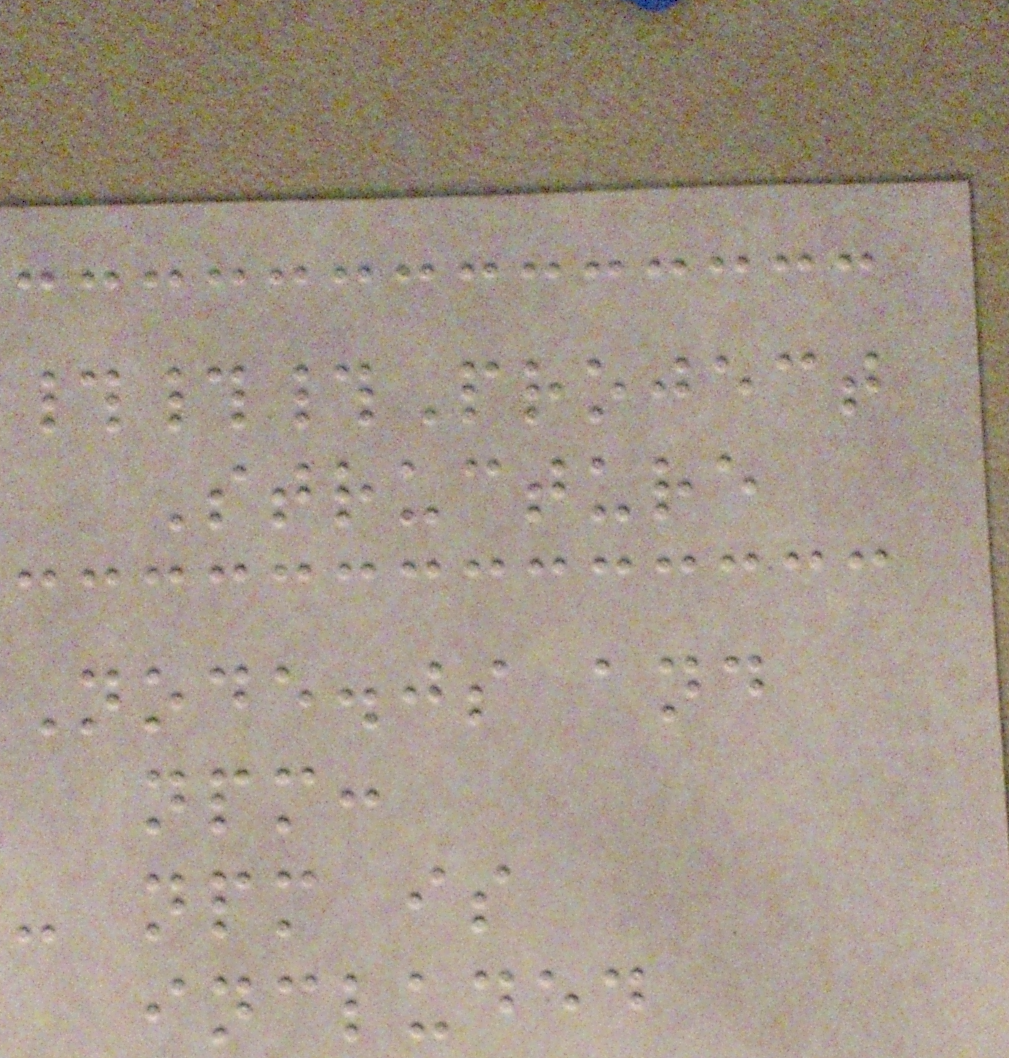###Project
Structure
Node.js and
npm:
- npm is
included
